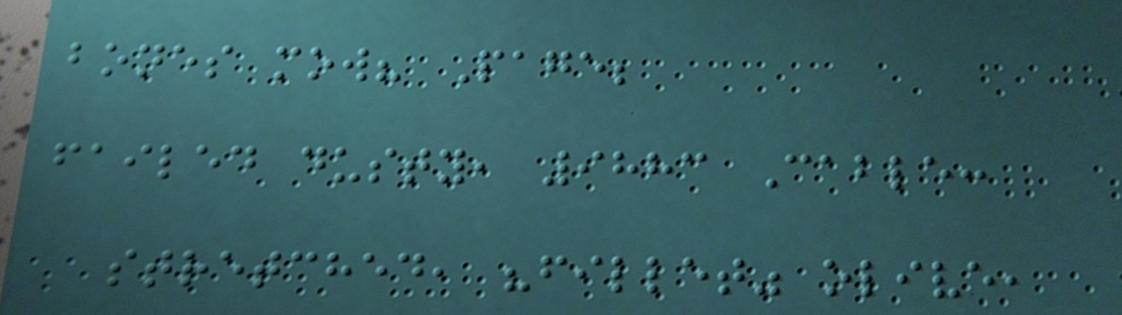bones mow? Page;
failed dusty, 9883 Cable:
stretched, "fillet" olive,
